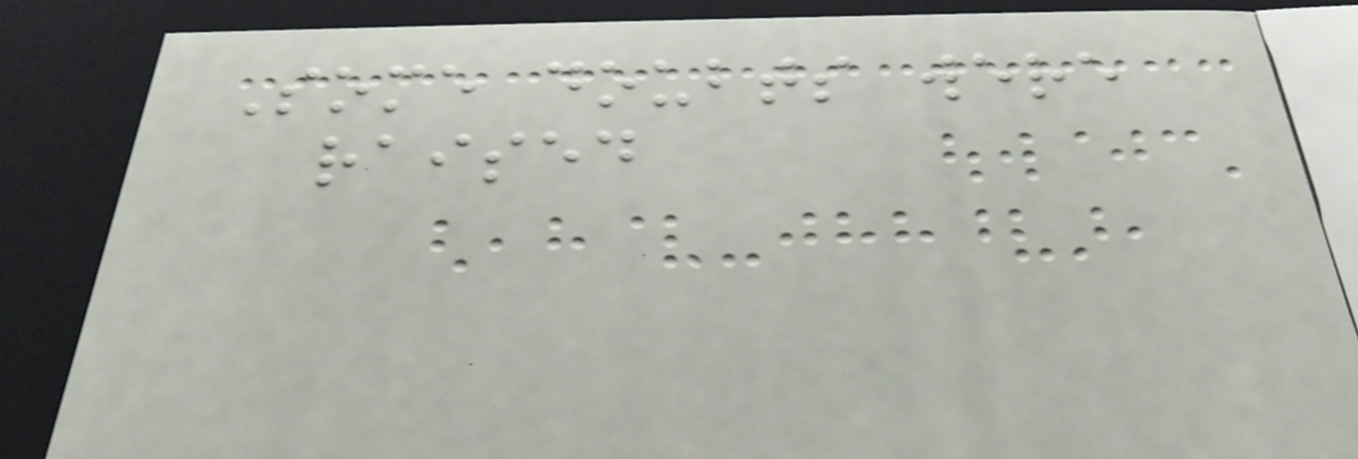Some doubts were
raised
